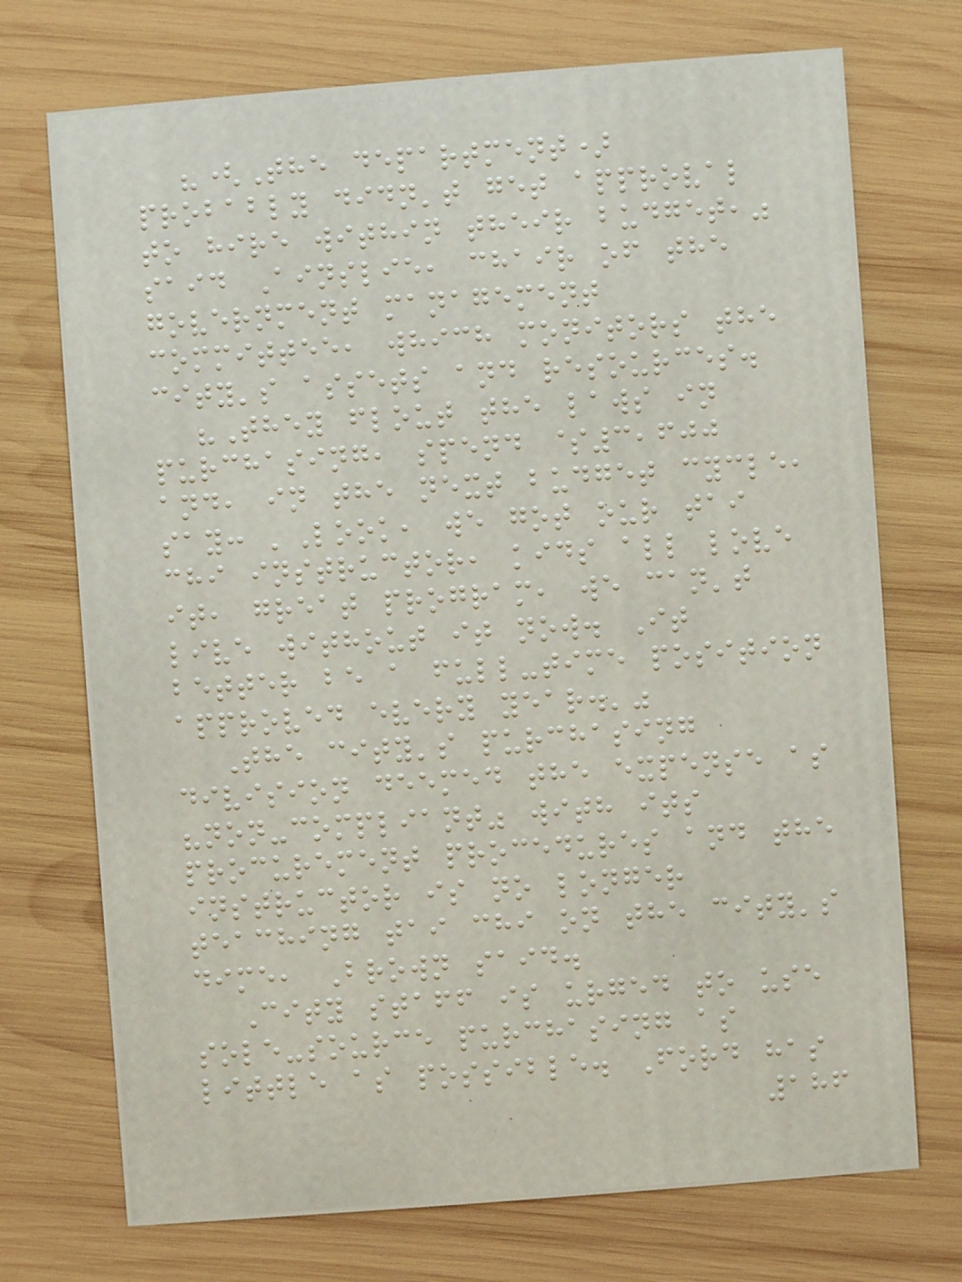"(The department)
probably didn't get approval
to hire within their budget,"
said Ainslie, chair of the
government management
committee, which monitors the
city's assets and resources.
"They flout the laws in
purchasing, spend $3,600
and, in the next budget cycle,
say: 'Look, we got our tai
chi instructor, kids all love
it, great program, we can't
live without it now. It
better be a full-time position
approved every year.'"
The city's purchasing
division deemed the expense as
"non-compliant" with its
procurement procedures and the
instructor is no longer
teaching tai chi on the city's
dime, Brown said.
City staff is urged to use
sole-source purchasing as
little as possible. Ford has
186
